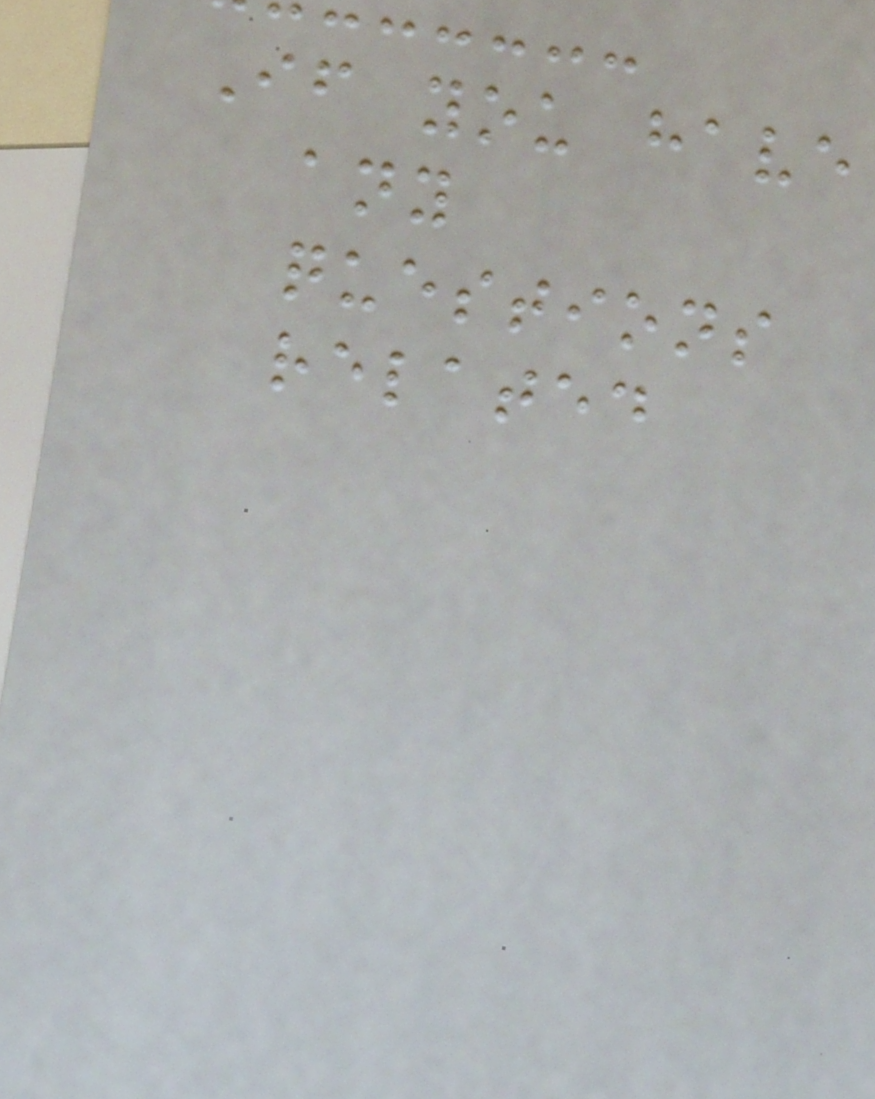If you have
any
questions
related
